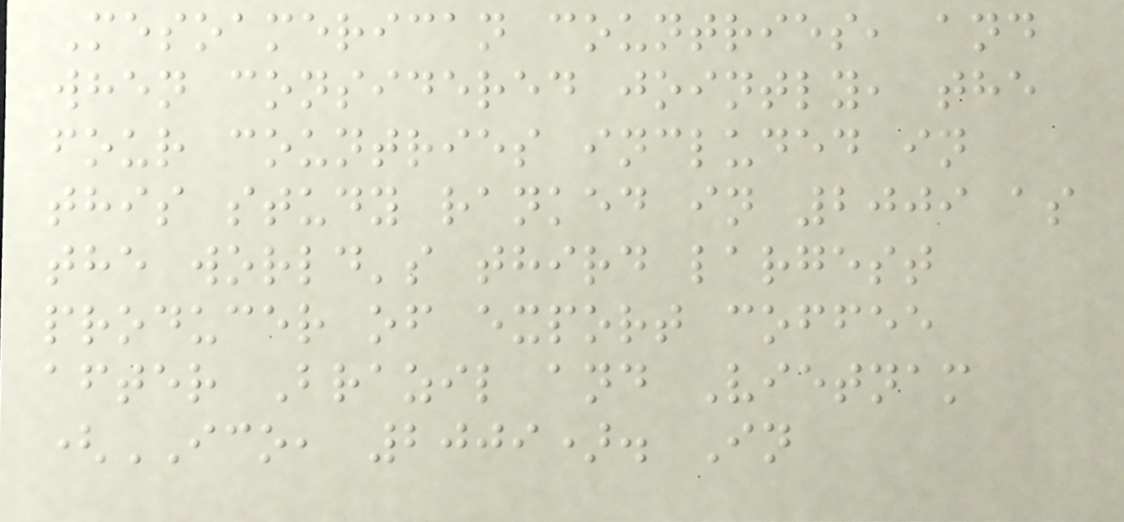Mesoamerican countries, and
when considered jointly, the
four countries included in
this study ranked in 2009 as
the world's third largest
producer of export coffee
after Brazil and Vietnam
(ICO, 2009). In
